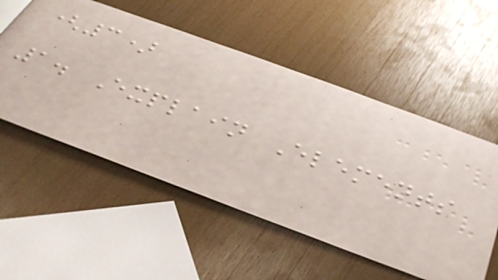(3)
1. Explain Elements
